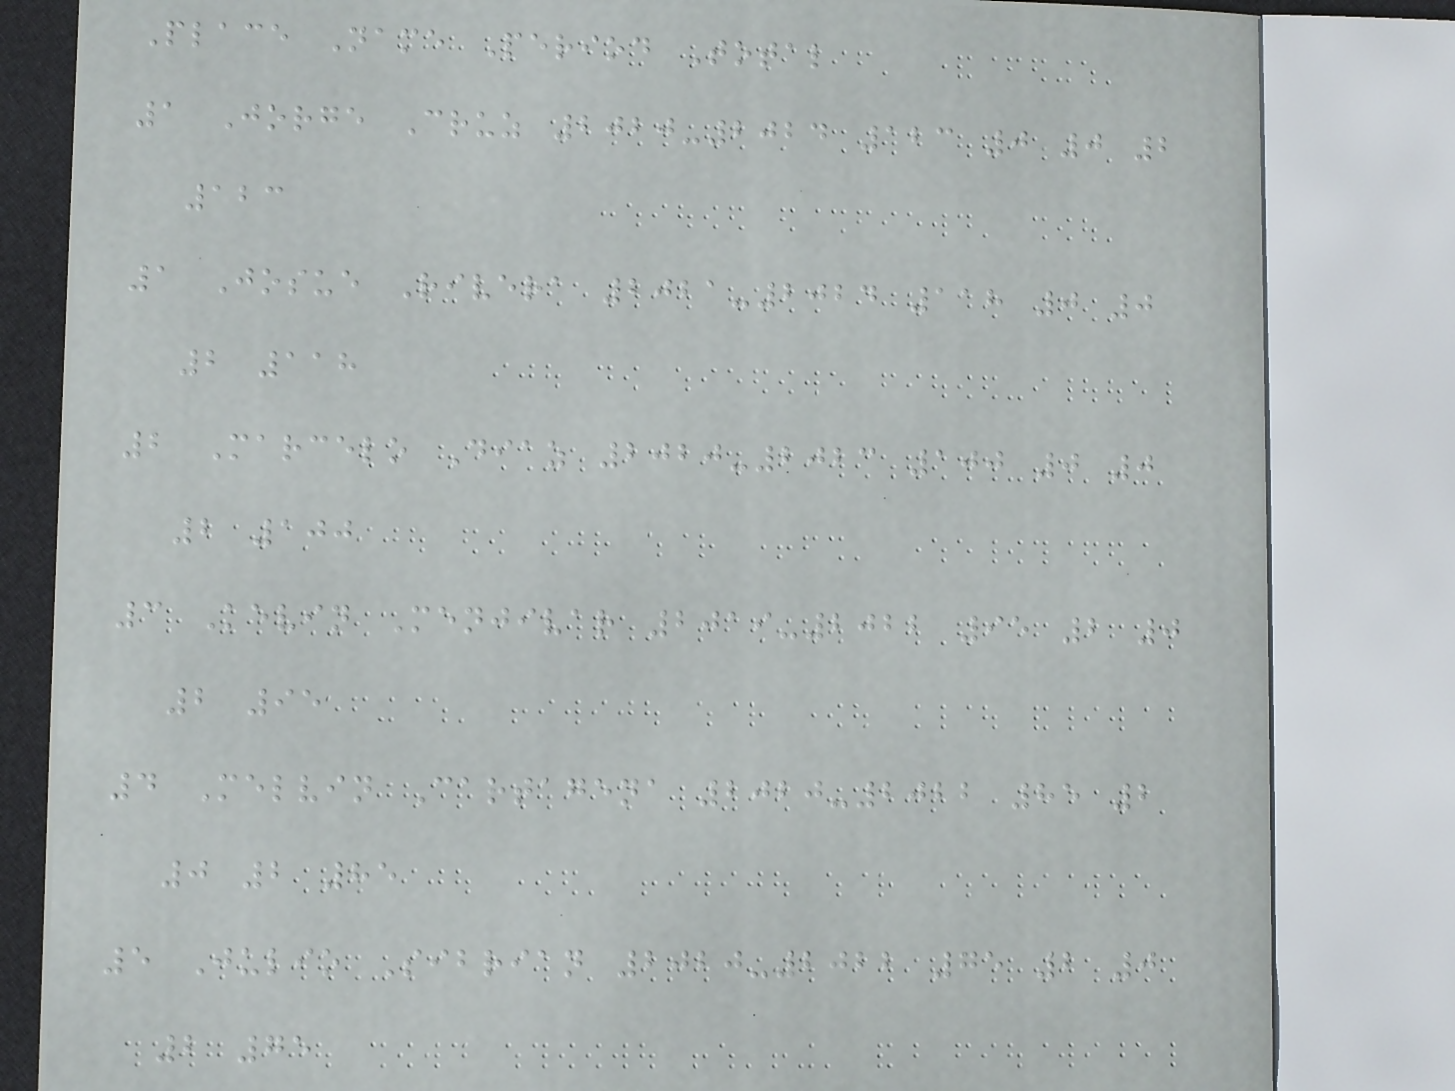Place Name Period Total
1 Jorge Cruz 2020-2024 123 0 0 2
123
1 Josue Rivera 2021-2024 118 0 0
2 118
2 Marcelo Diaz 2020-2023 100 0 0
2 100
3 Kevin Menjivar 2019-2022 95 2 0
2 95
4 Melvin Cartagena 2020-2022 85 2
0 2 85
5 Julio Sibrian 2020-2022 75 2 0
2 75
